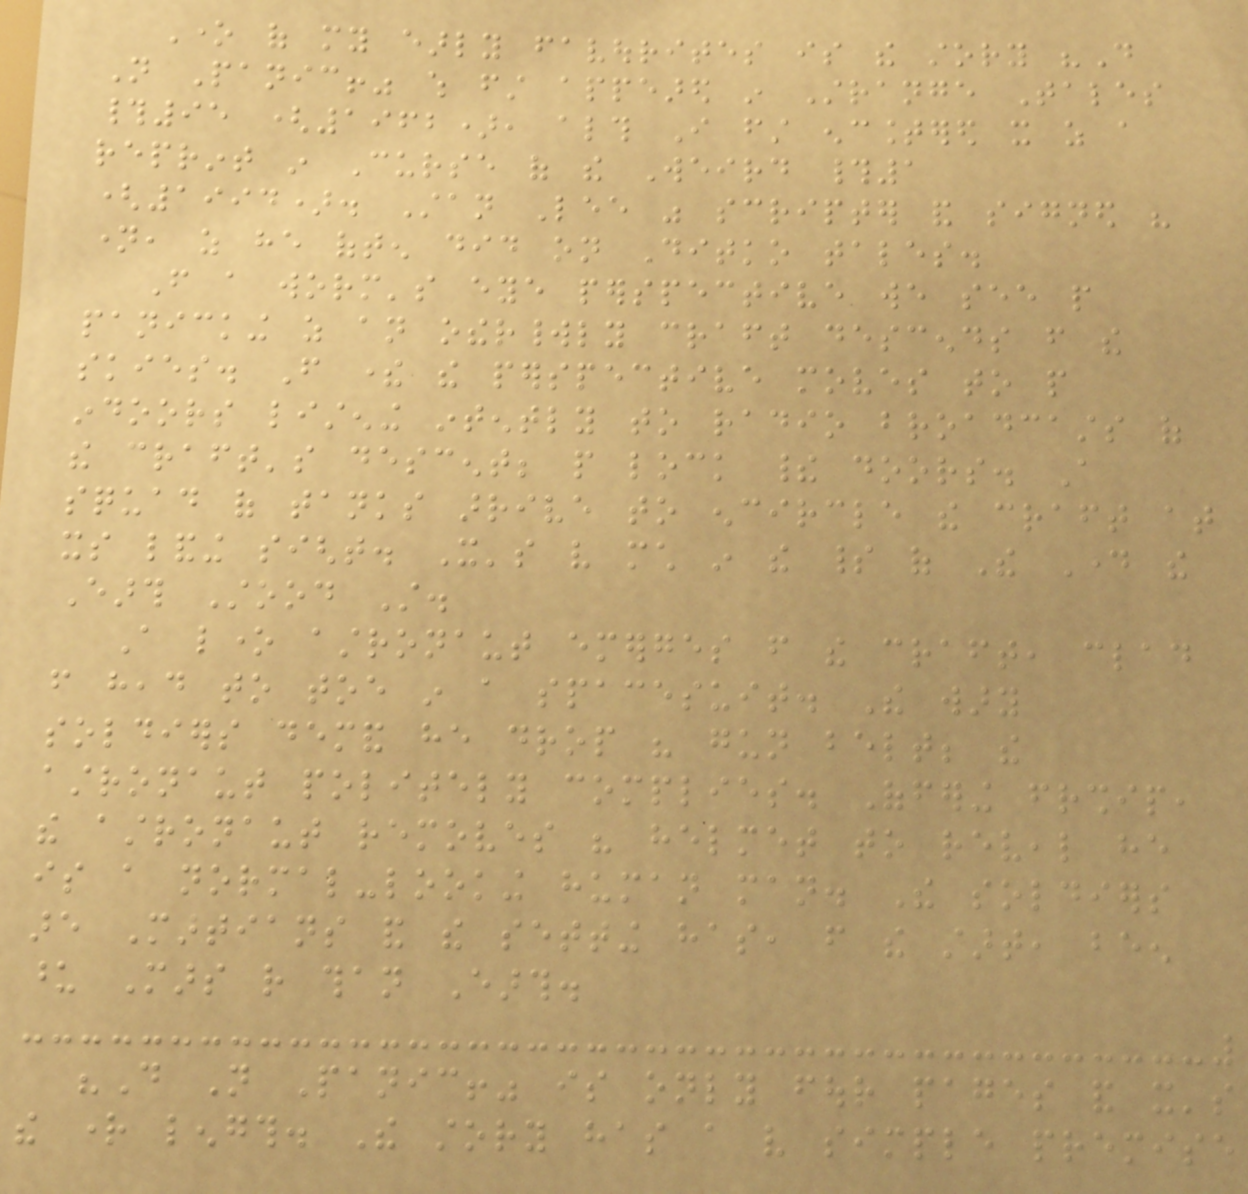One of my early favourites is the story "Do
Not Panic!" which first appeared in Strange Tales
#95 (1962), although I first encountered it as a
reprint in Curse of the Weird #1
(1994). Stan Lee was scripter and signed his
name, as he often did on Ditko tales.
From a worm's eye perspective we see people
panicking as an otherworldly craft descends from the
skies. From there the perspective moves to people
indoors listening intently to radio broadcasts of
the craft's descent; people lock their doors. A
squad of tanks arrive to encircle the craft at
its landing sight. It's very much in the spirit of The Day the
Earth Stood Still.
A lone astronaut emerges from the craft, clad
from head to toe in a spacesuit. The wary
soldiers demand he drop his gun belt; the
astronaut politely complies. Offering friendship,
the astronaut removes his helmet to reveal he
is a normal-looking human man. The soldiers
are Martians and the setting has, from the start, been
upon Mars rather than Earth.
"Do Not Panic!" is only four pages and it's
the right length. The story has a very simple premise
